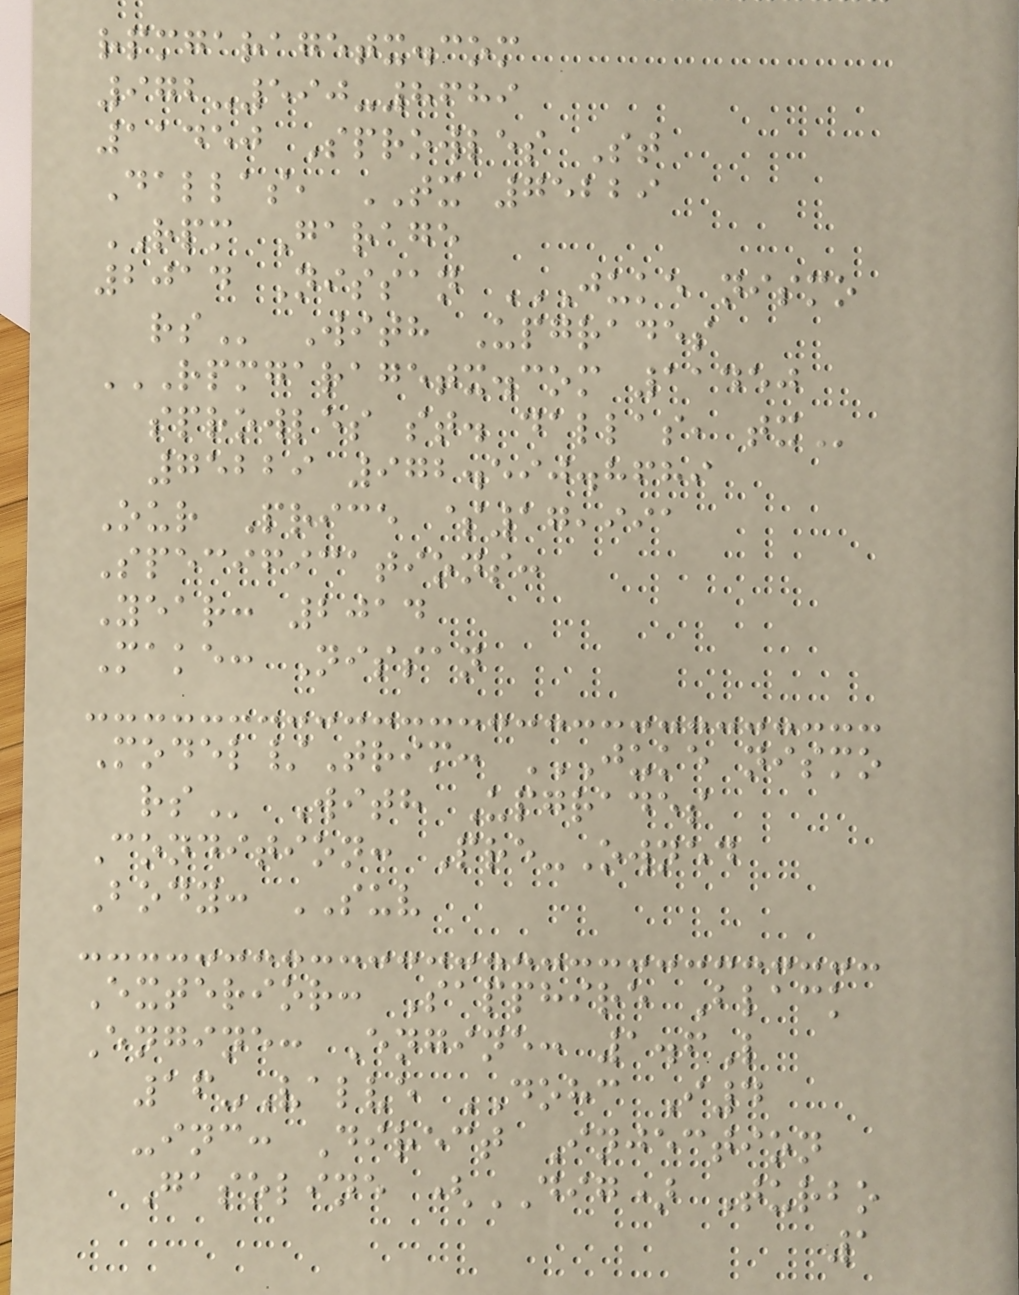rpmgaragetx.com
972-590-8689
11450 Sprowles St
Dallas, TX 75229
RPM Garage
2014 Nissan JUKE NISMO
RS With Upgrades
RPMGARAGETX.COM 11450
SPROWLES ST. DALLAS, TX
75229 972.590.8689
Our Price $17,991
Specifications:
Year: 2014
Make: Nissan
Model/Trim: JUKE NISMO
RS With Upgrades
Condition: Pre-Owned
Body: SUV
Exterior: Sapphire Black
Engine: Engine: 1.6L
16-Valve DOHC I4
-inc: Direct Injection
Gasoline (DIG) Turbo
1
